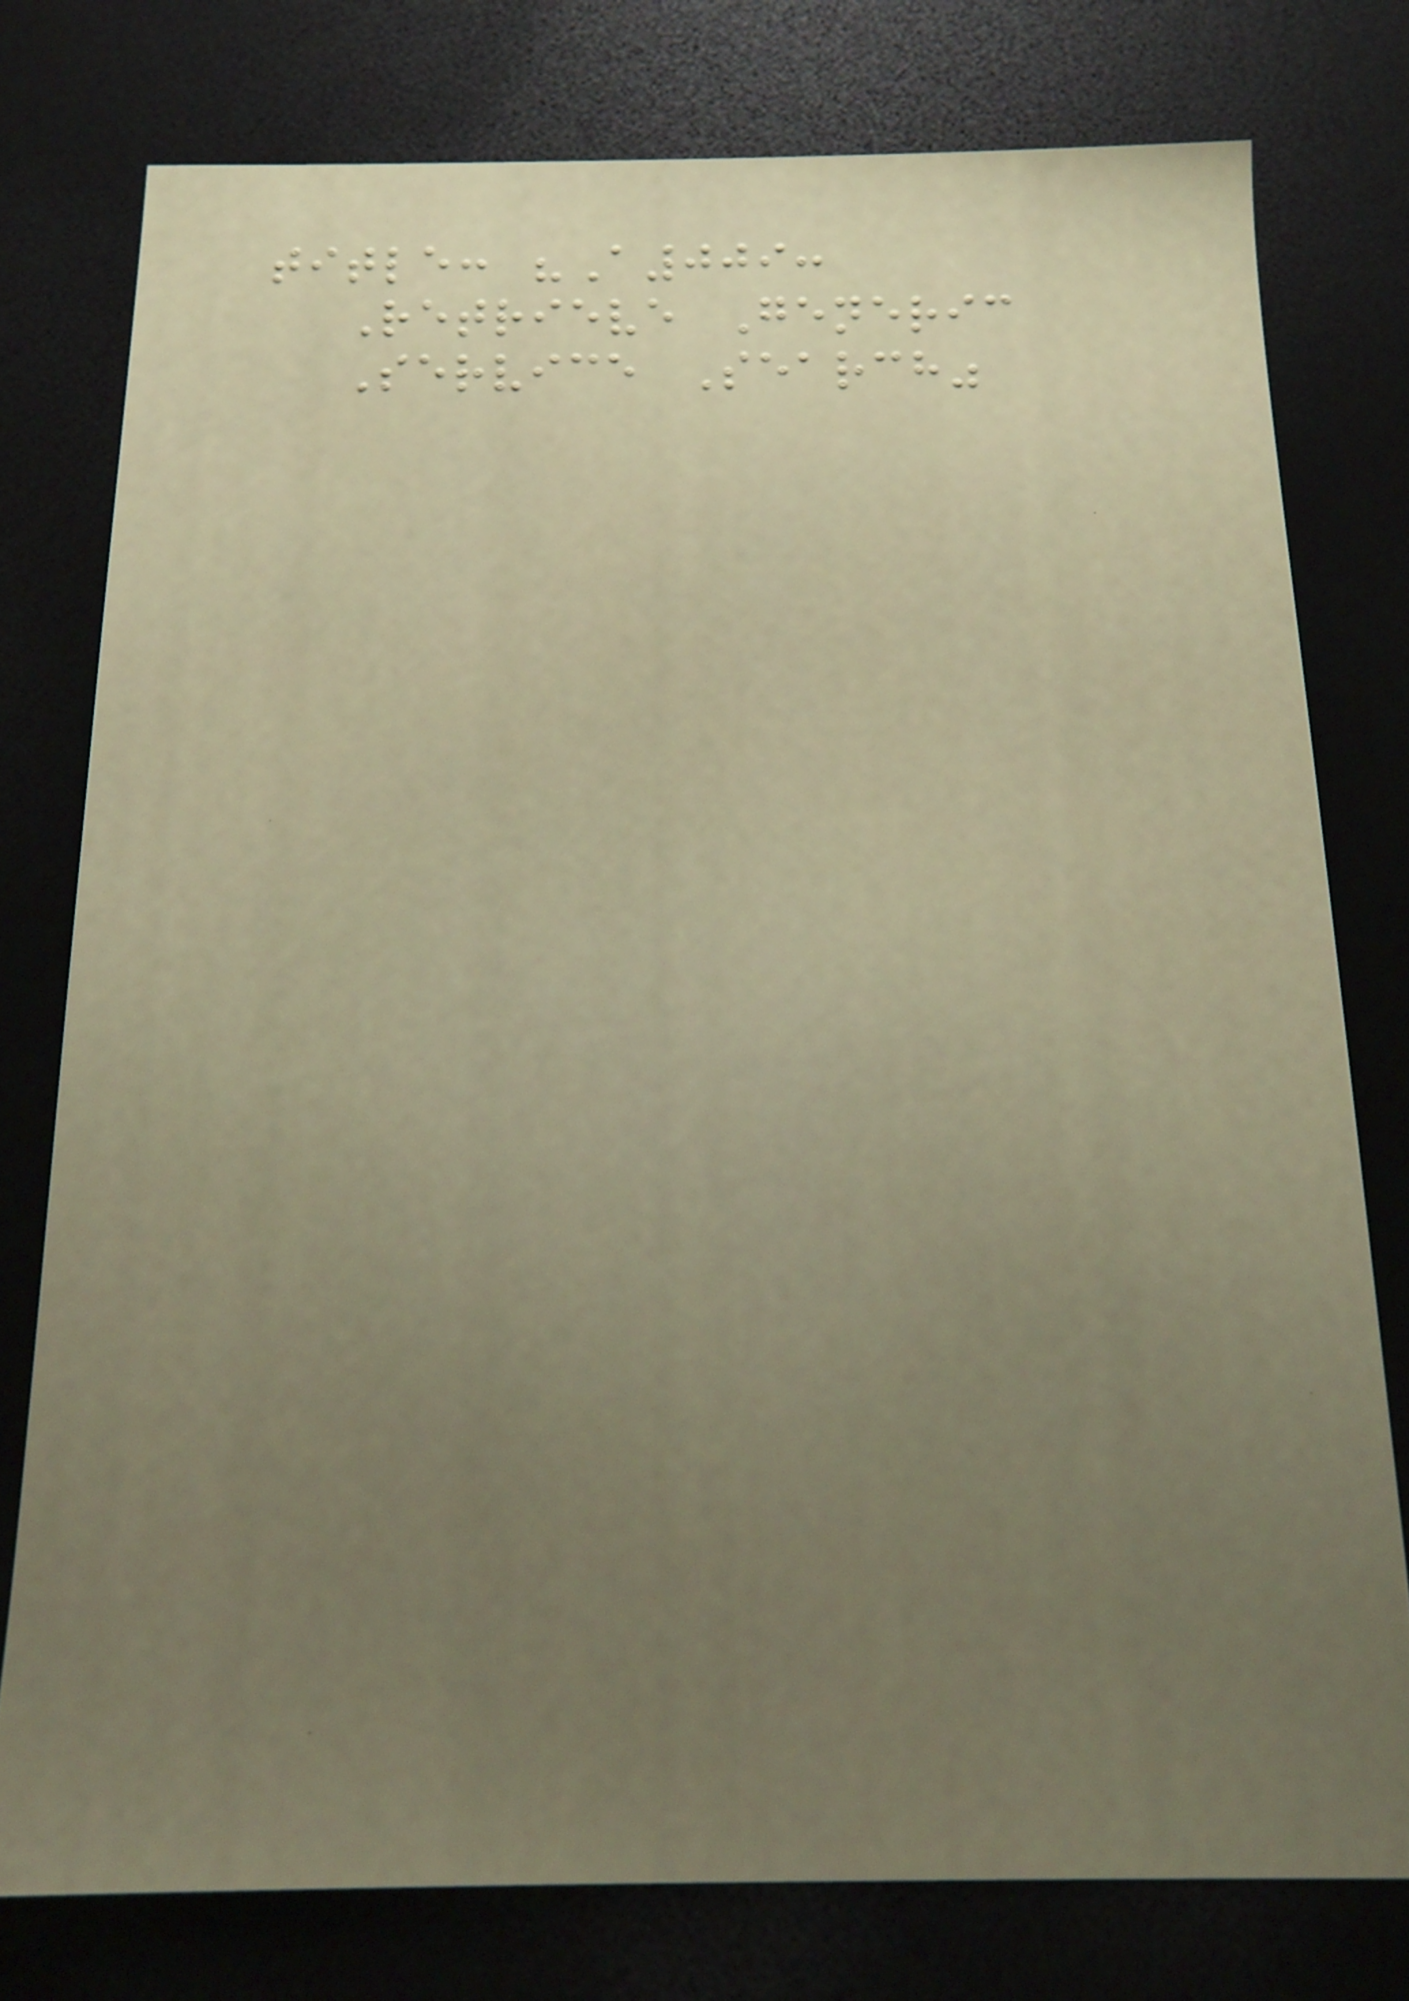title: "A009:
Retrieve Generic
Service Search"
